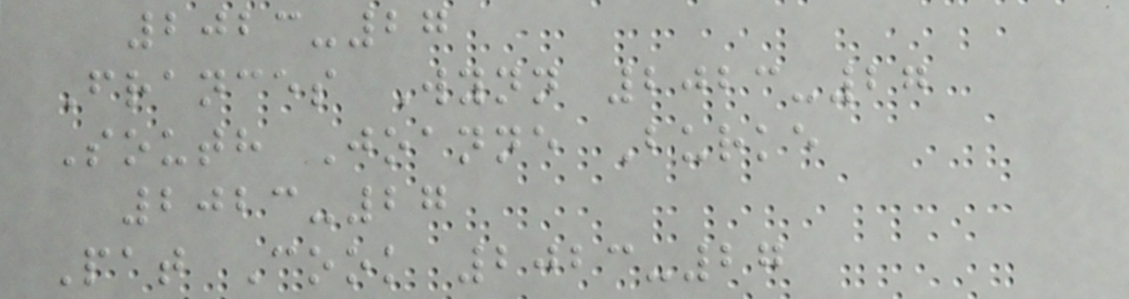2023-27
Frances Wynn 2023-27
South Joanne Burke
2023-27
Pat Cook 2023-27
